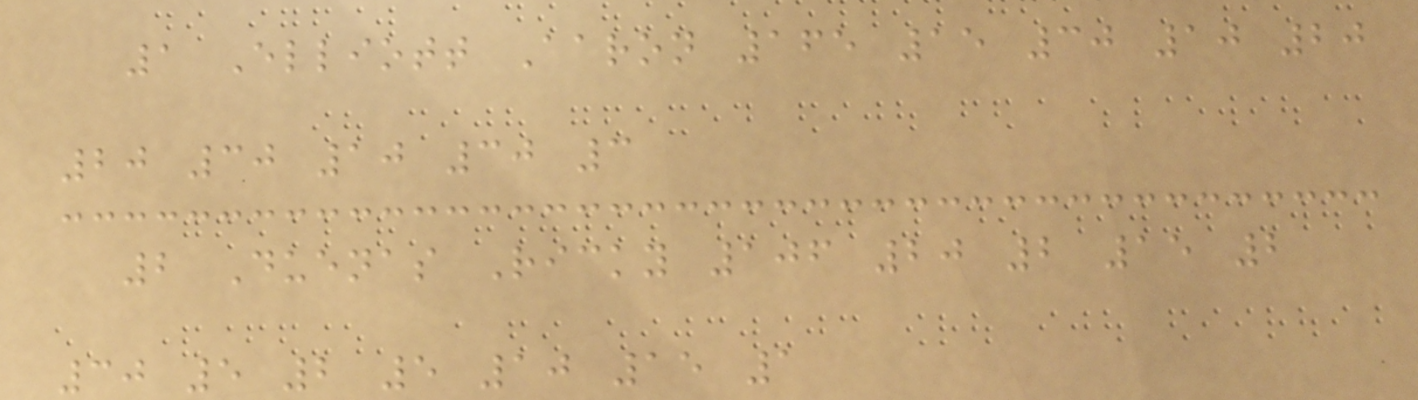1 Elliott Aaron 165 15 30 10 20
20 30 10 30 3
2 Duenas Ricky 106 20 2 15 2
30 5 2 5 10 15 1
